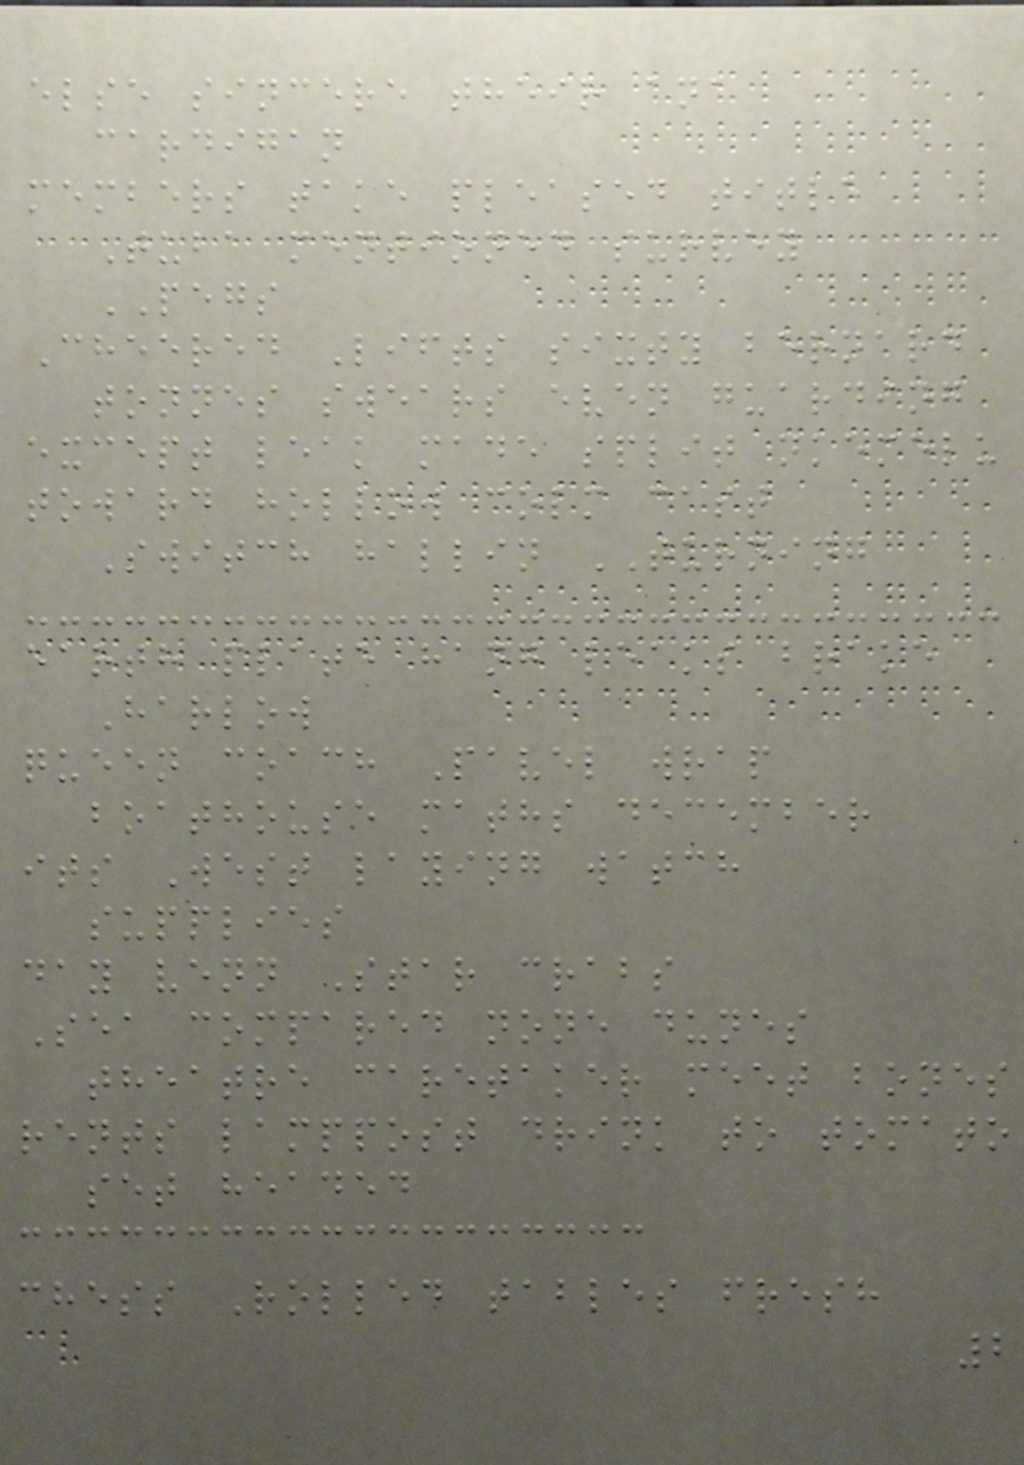else sincere their ana
cardigan
members take pleased title
Tuba mentioned survey
PEGS
Cheered Lifts sixty bernard
tonnes swears even guarding
except leak made split nkemelu
toward hollow colm cast
Switch hallin TURNING
earth plate hang leaks brake
Harlow
queen coach Pavel wrap
boathouse maths december
its West laying watch
supplies
day venn Star crabs
Sea compared none dunes
theatre caretaker meet bones
rents lamppost drink to tomato
set headed
chess Rolled tables fresh
2
